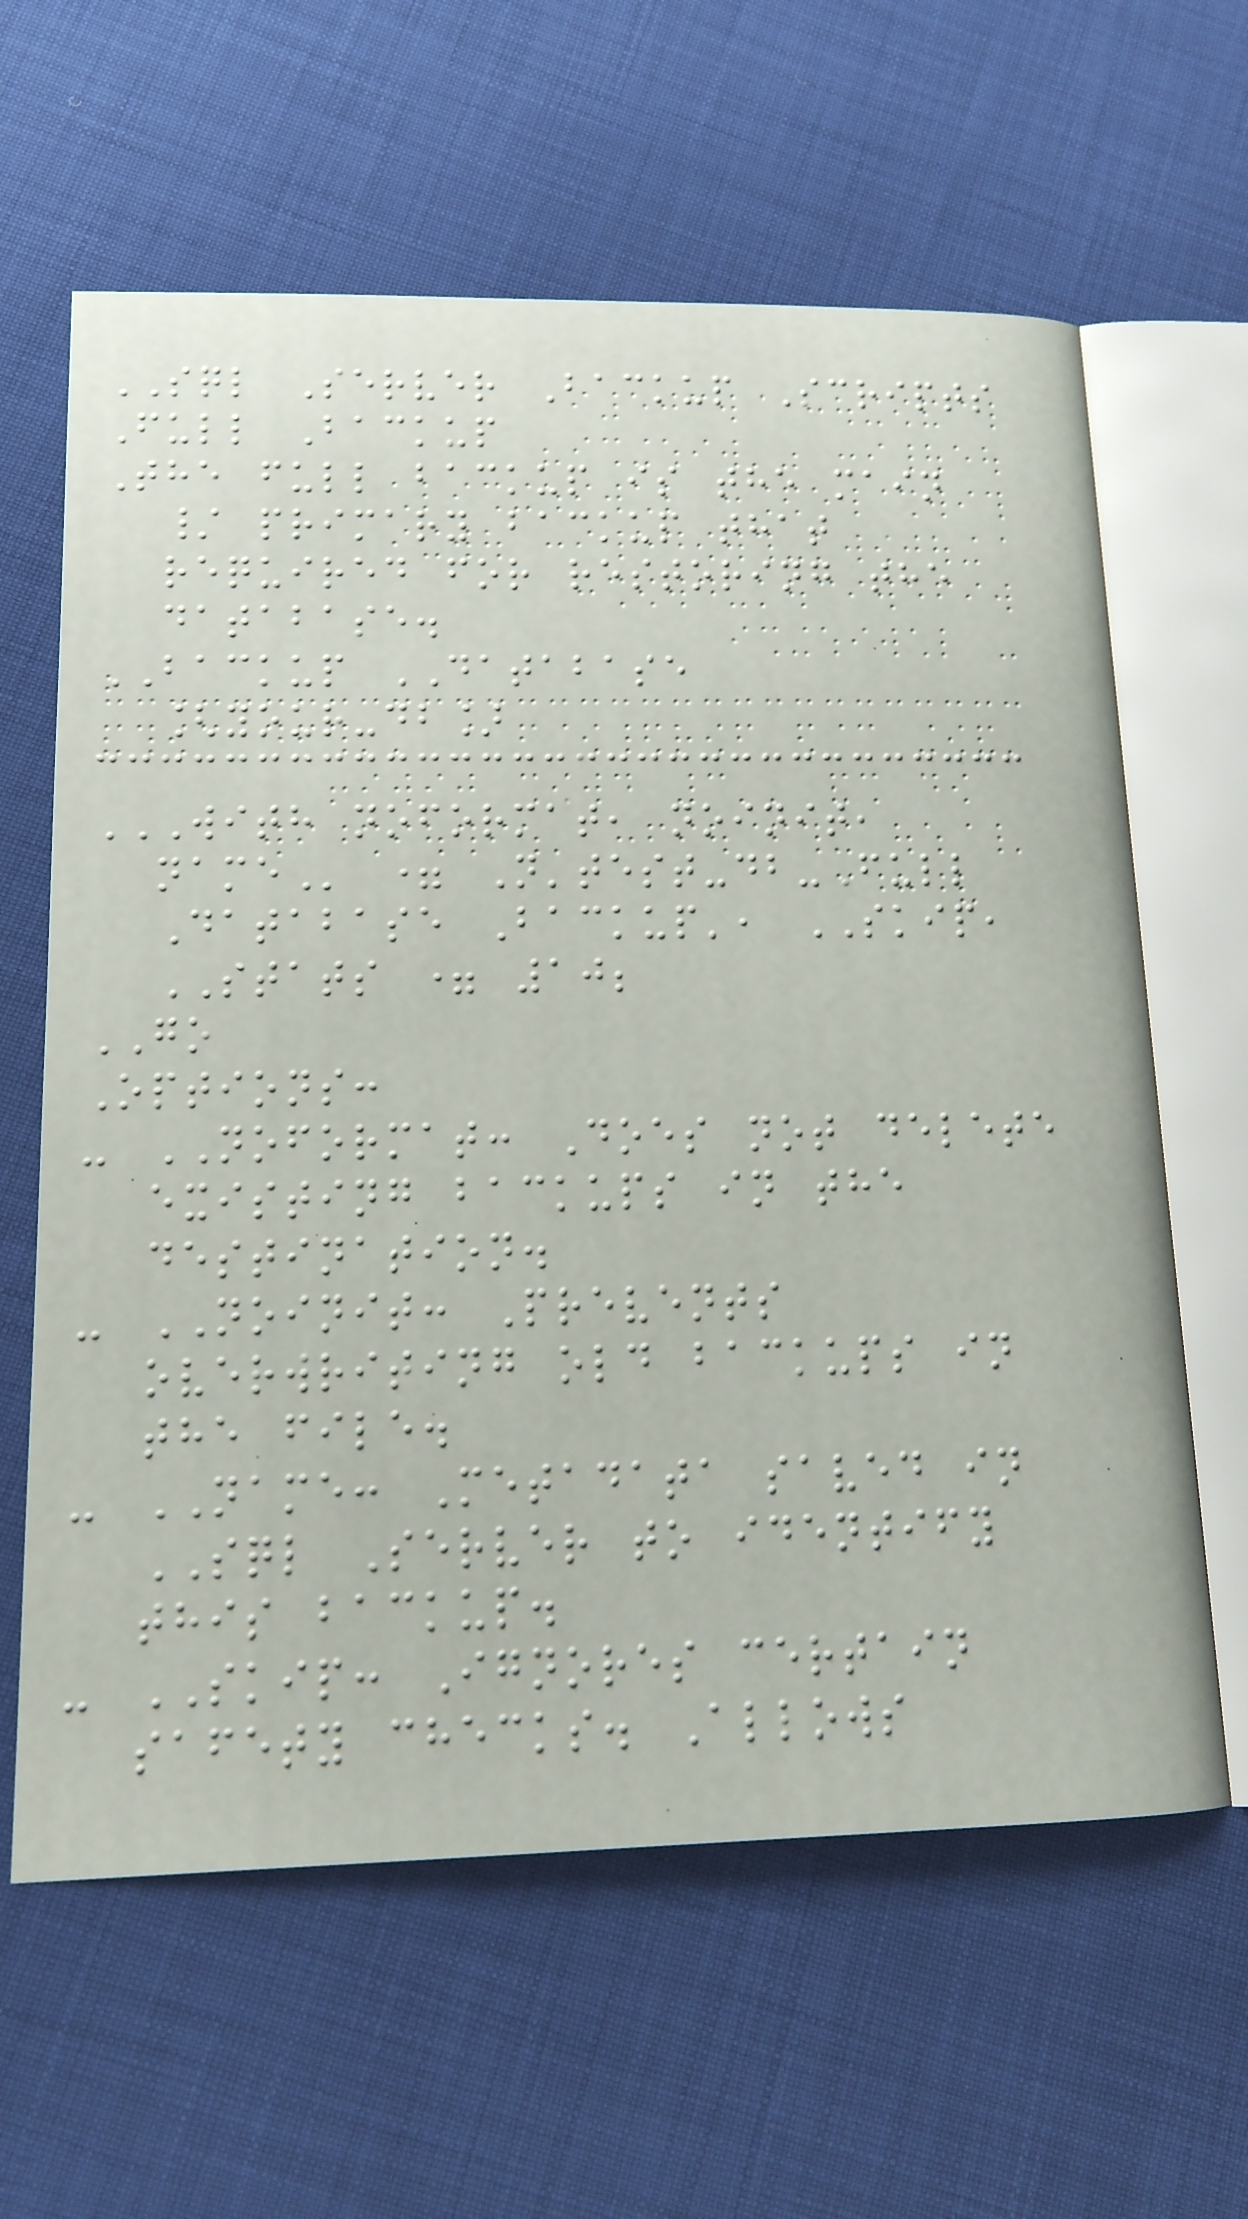SQL Server Backup Scripts
Full Backup
The full backup is the main
/ primary backup that
required for restoring the
database.
BACKUP DATABASE
[your-db]
WITH NOFORMAT, NOINIT,
NAME = N'test-db-Full
Database Backup', SKIP,
STATS = 10;
GO
Options:
- NOFORMAT: Does not delete
existing backups in the
destination.
- NOINIT: Prevents
overwriting old backups in
the file.
- NAME: Metadata saved in
SQL Server to identify
this backup.
- SKIP: Ignores certain
safety checks. Allows
